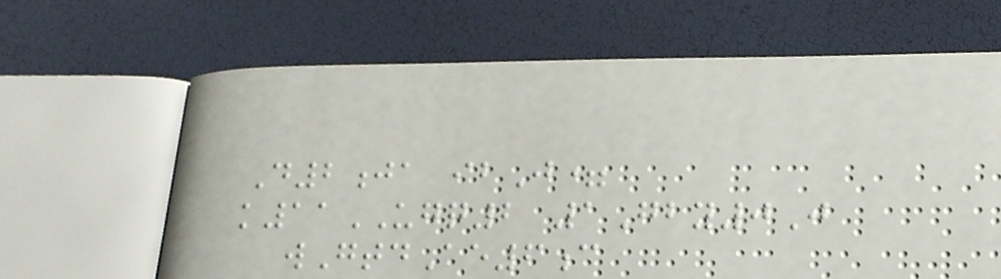D2ja ibJ=
k11UGQ2 1Gby0J
wGtdAe6c
